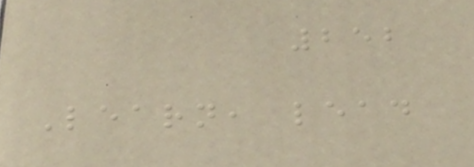252
Learn, lead
